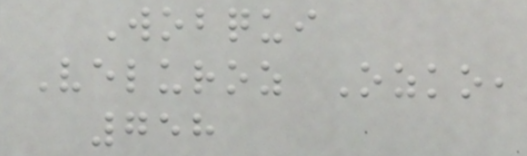Wobqui
Veluroz Ozko,
758
